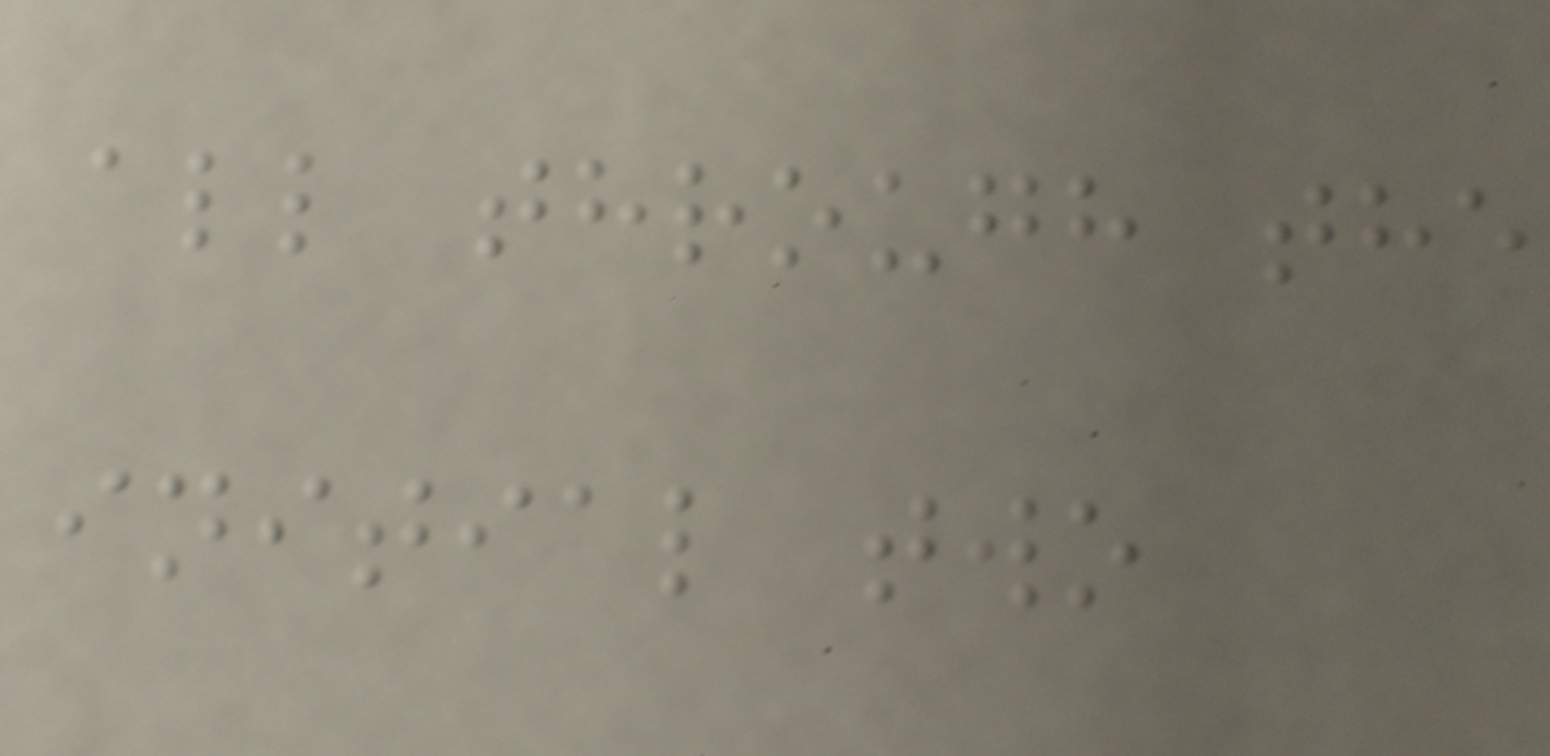all through the
initial two
